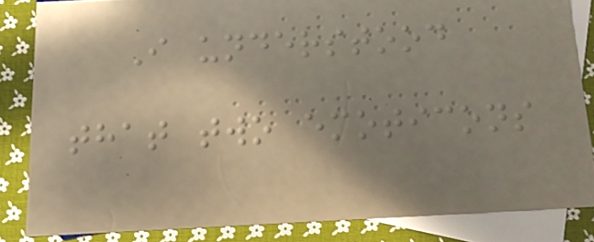I understood
that two emoticons
